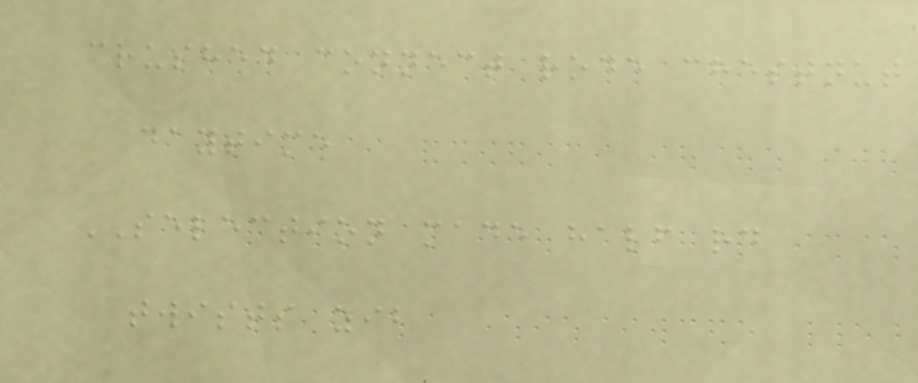crushed connect rode chestnut
daytime
SELECTION made half rd
twists zib
